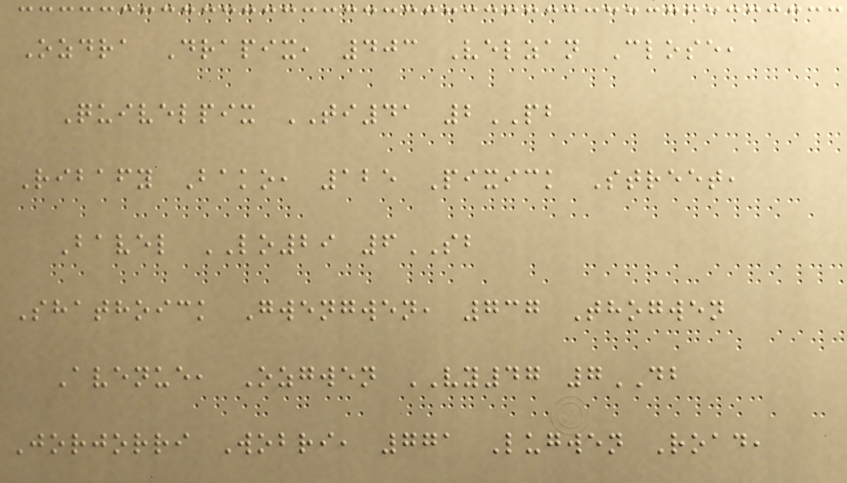Ozdra Drapix, 403 Velzan Close,
Quivelpix TI41 2PB
Ribafy Bako, 125 Pixick Street,
Bavel LO29 6SB
Shathoick Gwengwen, 737 Thogwen
Avenue, Ozgwen VY47 7DB
Jorjorri Wobri, 771 Lugwen Road,
